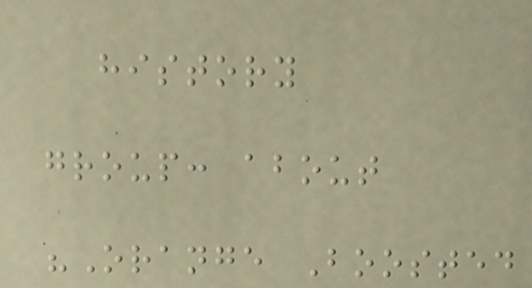history
group: about
"Orange Boosted
